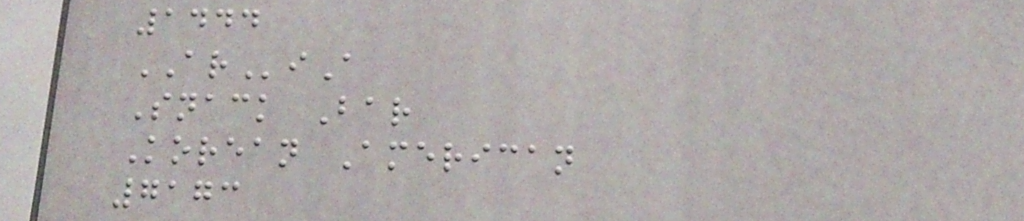1444
ARiA
Snack Bar
Korean American
7173
